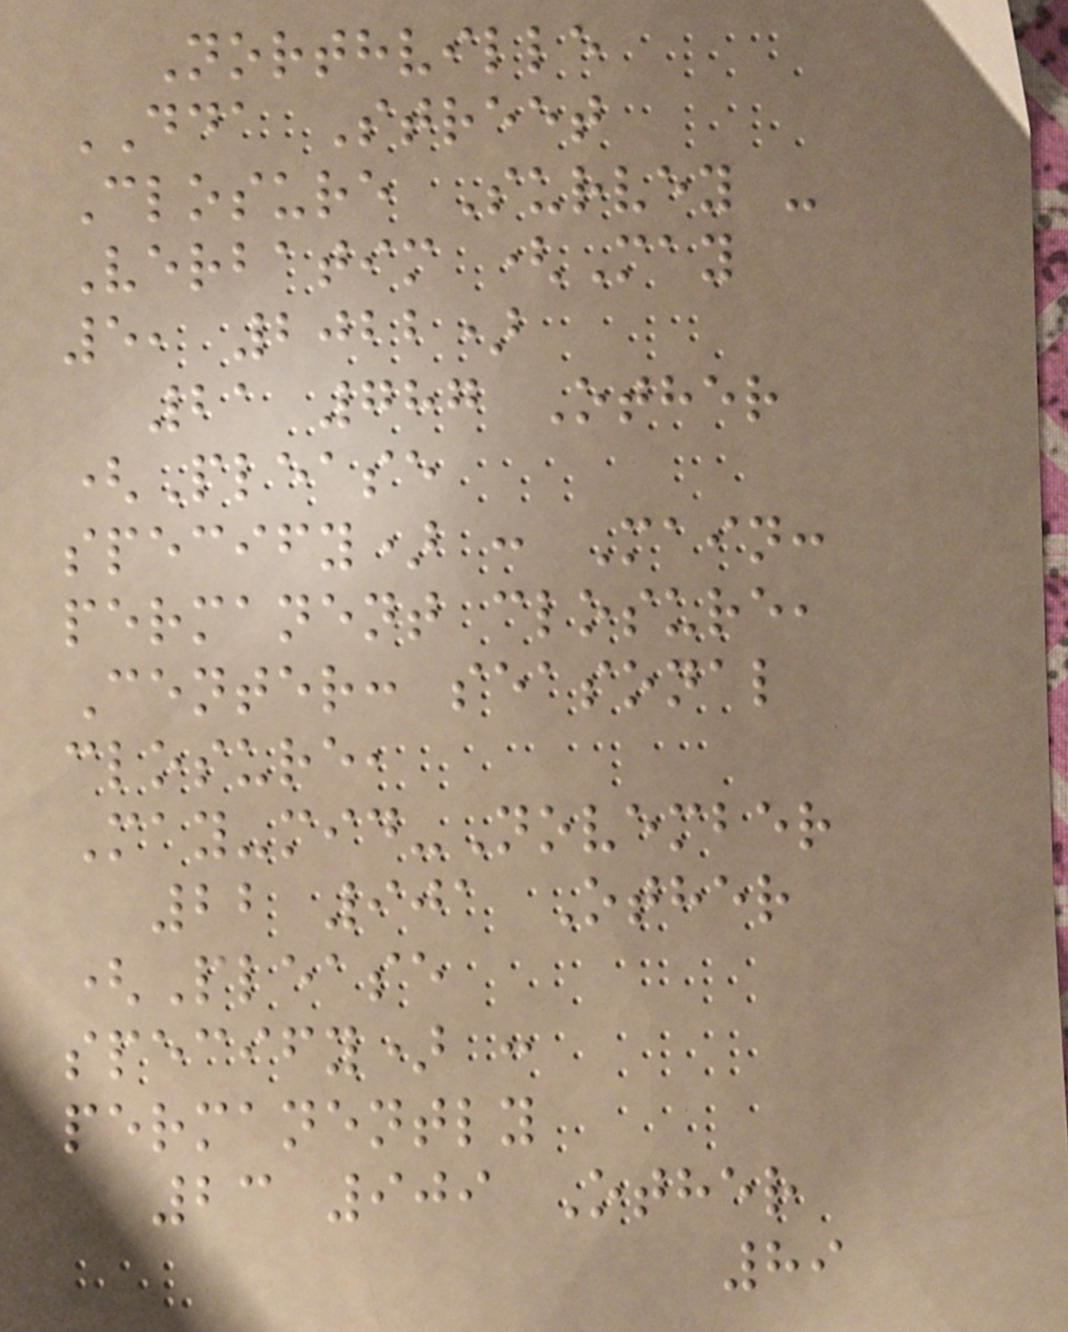Northville
DDA Street
Closure Survey -
Verbatim (May
5, 2022)
21 787 Other
(Please
specify) : Main:
permanent closure,
Center: seasonal
closure,
May-mid-November
22 901 Other
(Please
specify) :
permanently
23 909 Other
89
